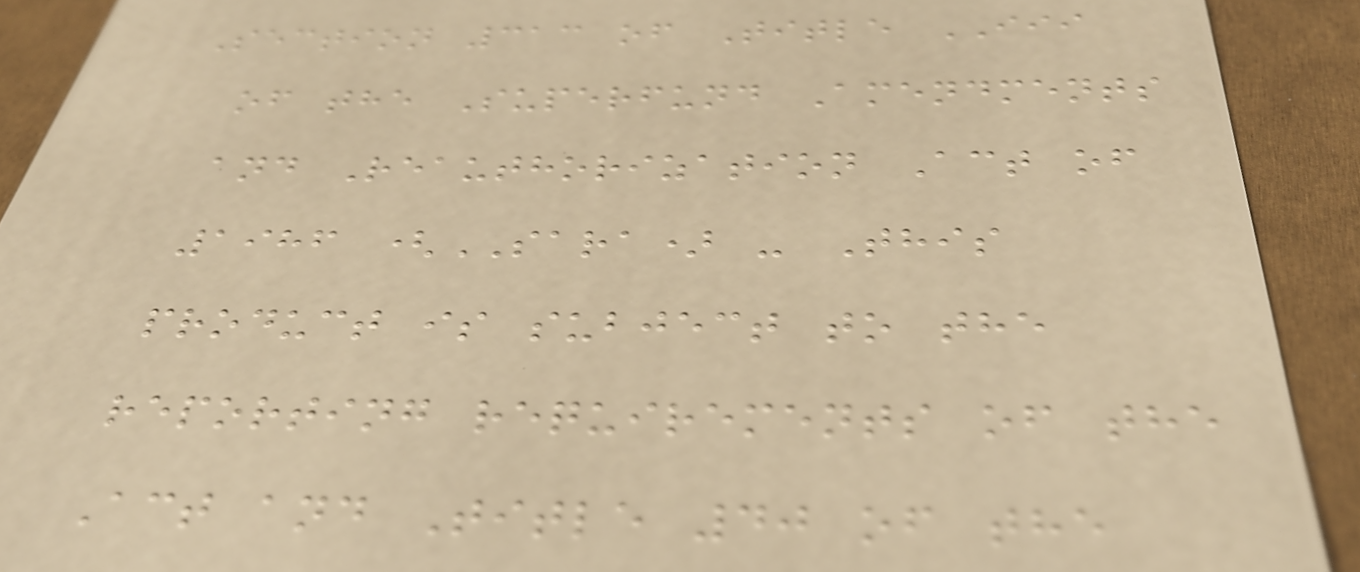Section 313 of Title III
of the Superfund Amendments
and Reauthorization Act of
1986 (SARA) - This
product is subject to the
reporting requirements of the
Act and Title 40 of the
